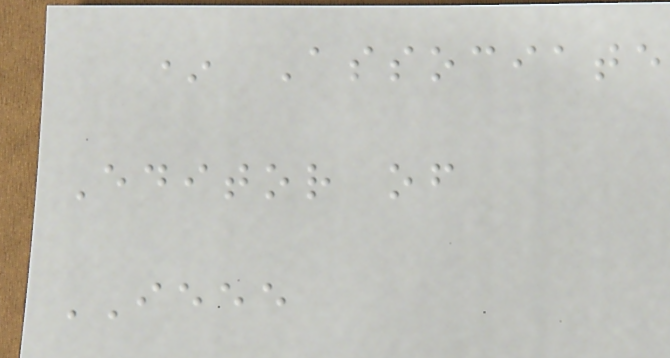* Associate
Editor of
IEEE
